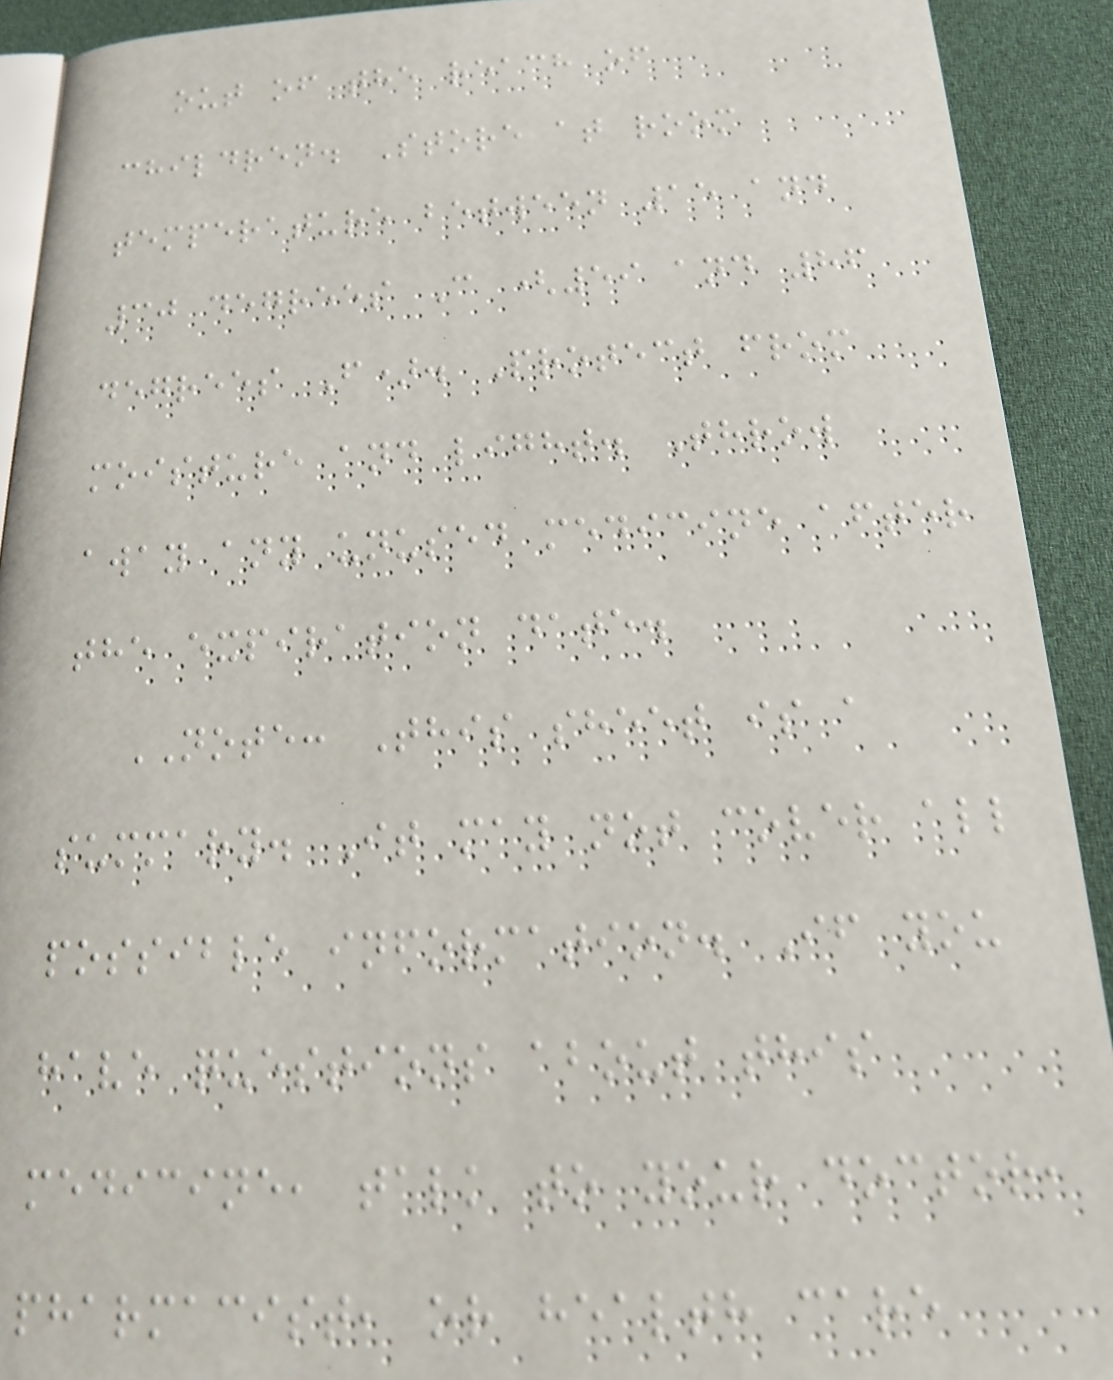out of the reach of
children. Store at room
temperature between 15 and
30 degrees C (59 and 86
degrees F). Protect from
moisture and light. Throw
away any unused medicine after
the expiration date.
NOTE: This sheet is a
summary. It may not cover all
possible information. If you
have questions about this
medicine, talk to your doctor,
pharmacist, or health care
